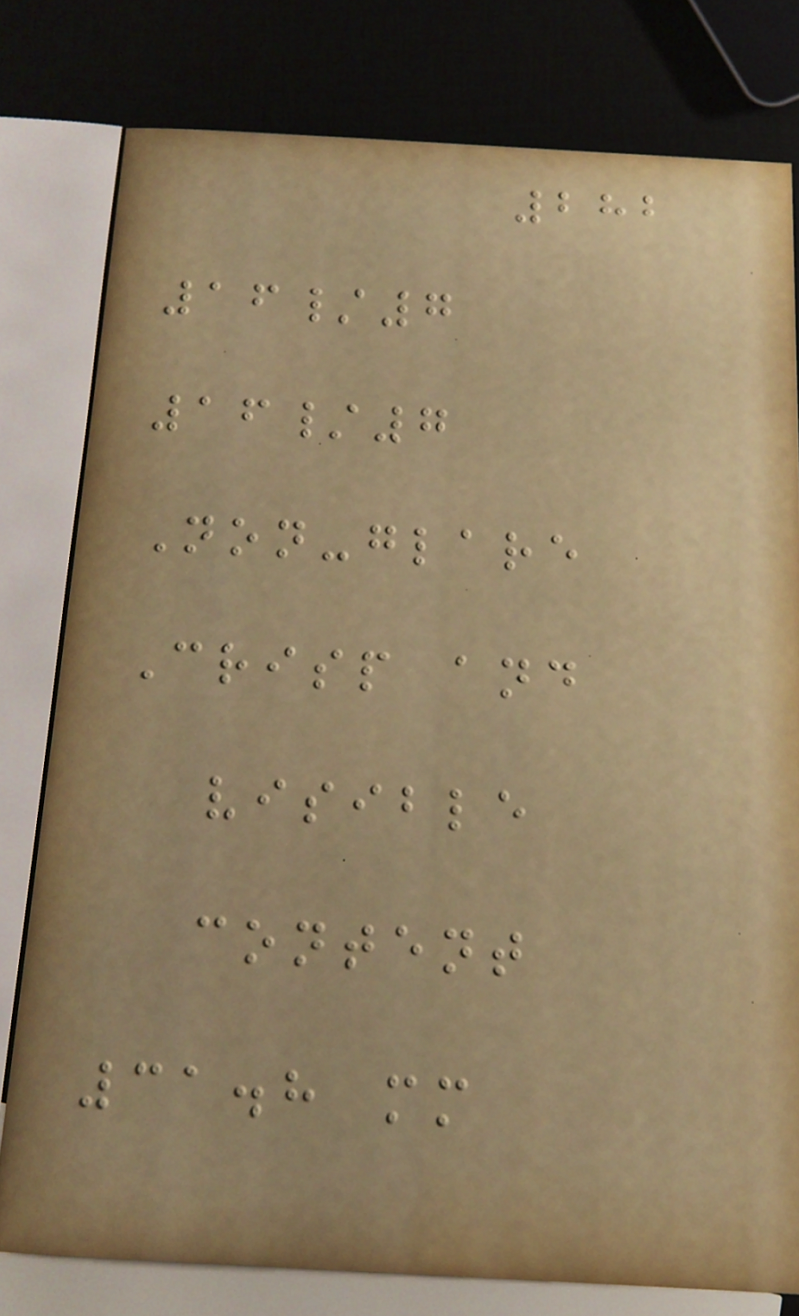282
16/7
16/7
Non-glare
Crisp and
visible
content
31.8 mm
